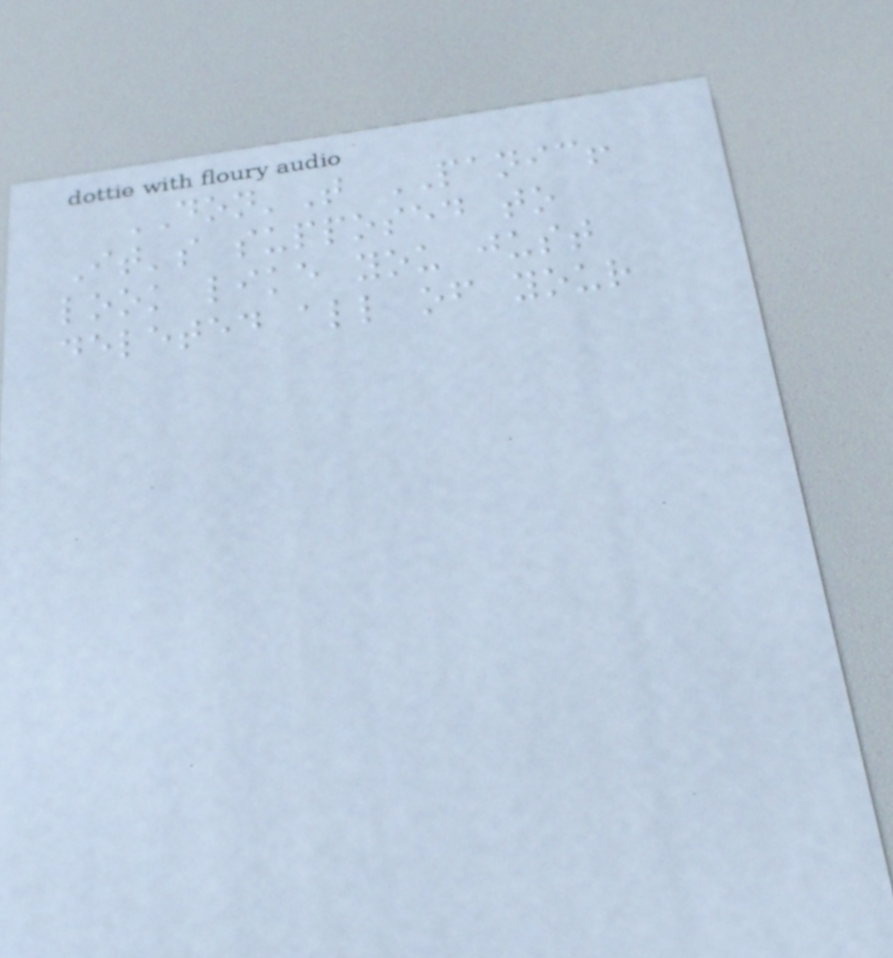DON'T PANIC!
It's supposed to
look like you just
deleted all of your
